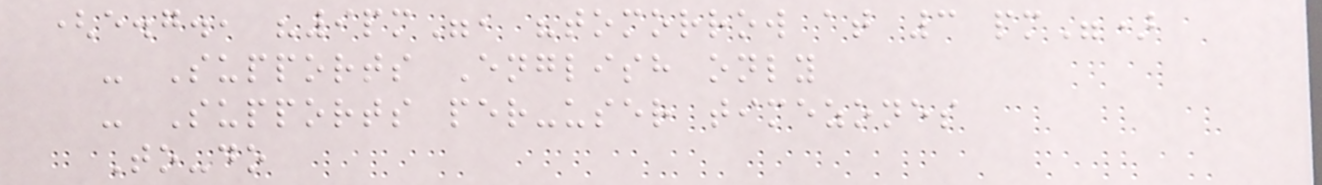(e.g., "9pm", "tomorrow at 3 pm")
- Supports English only
- Supports per-user timezones
To-do
